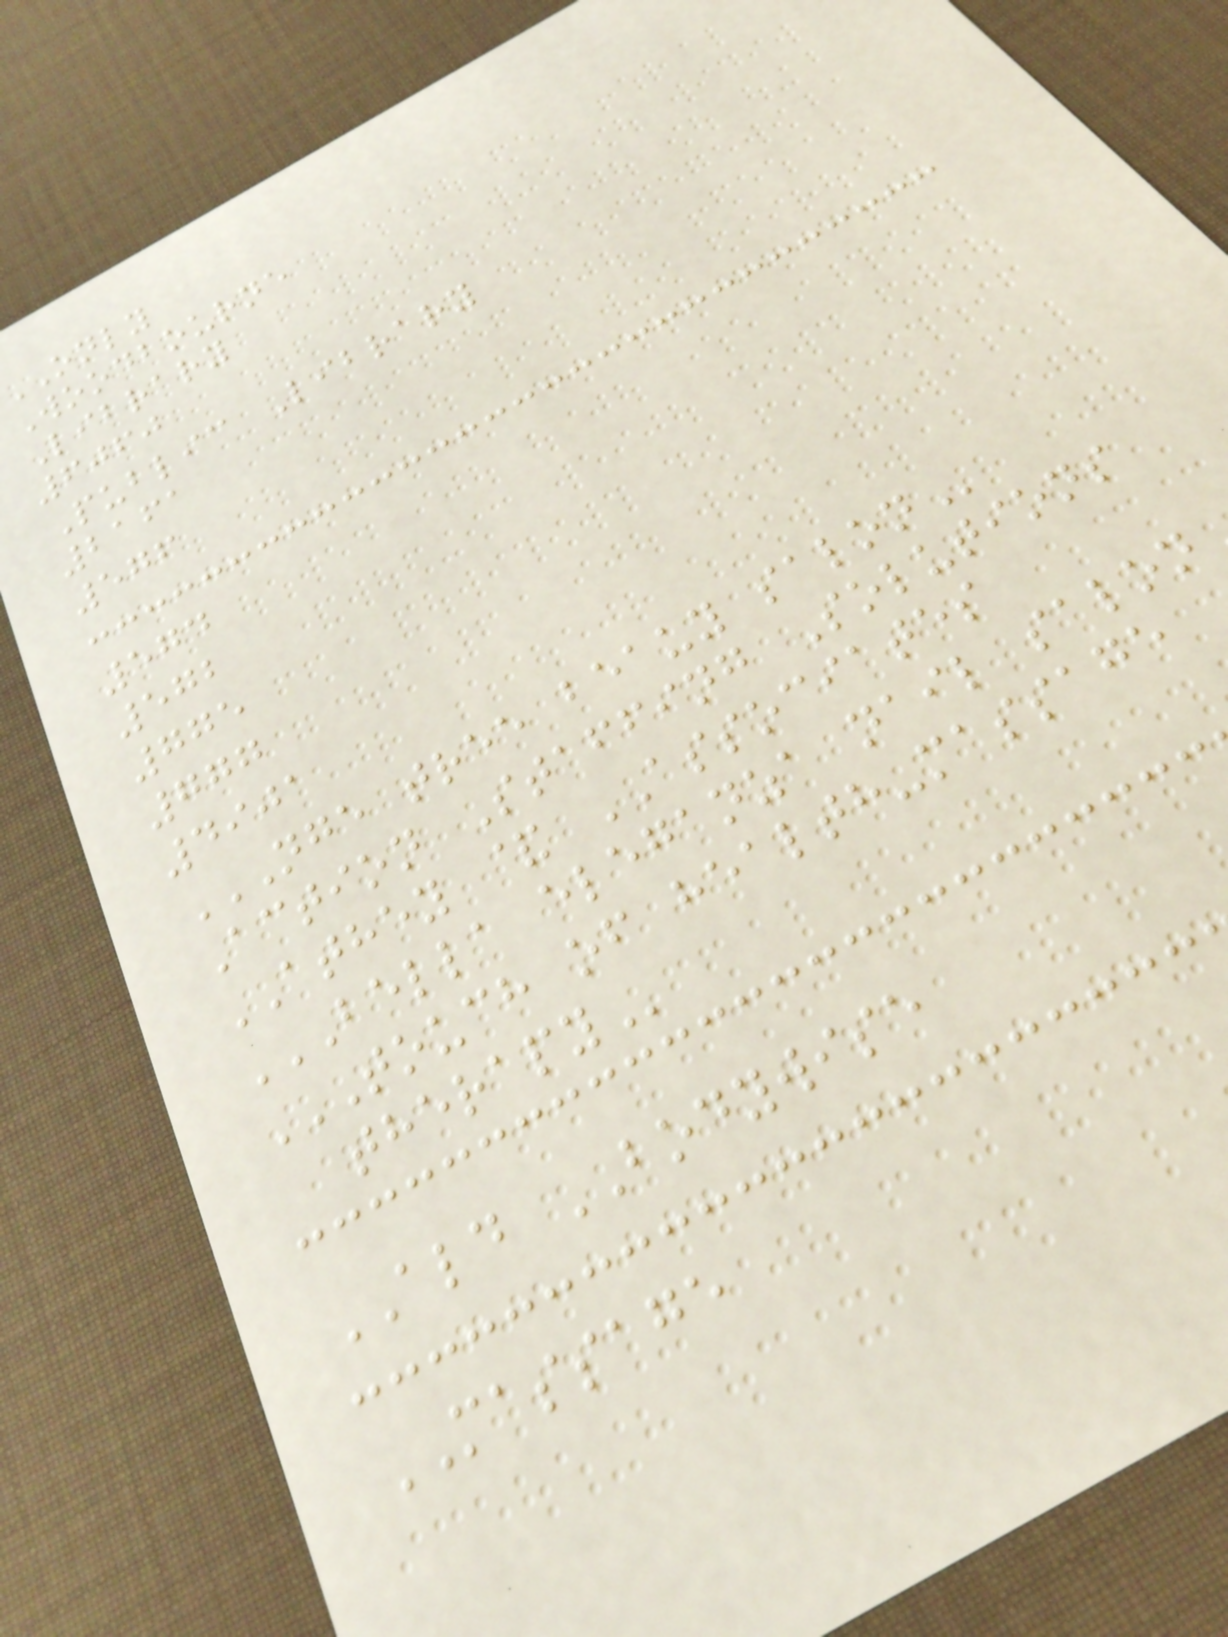only
Woodbourne
Library
6060
Public Library
2161
576
574
572
775
777
4901
NGE TREE BEAUY SALON
Action Staffing Solutions
ATHEY & ASSOCIATES
TOUCH OF HEALTH-MASSAGE
ALD BODYWISE
MASSAGE
